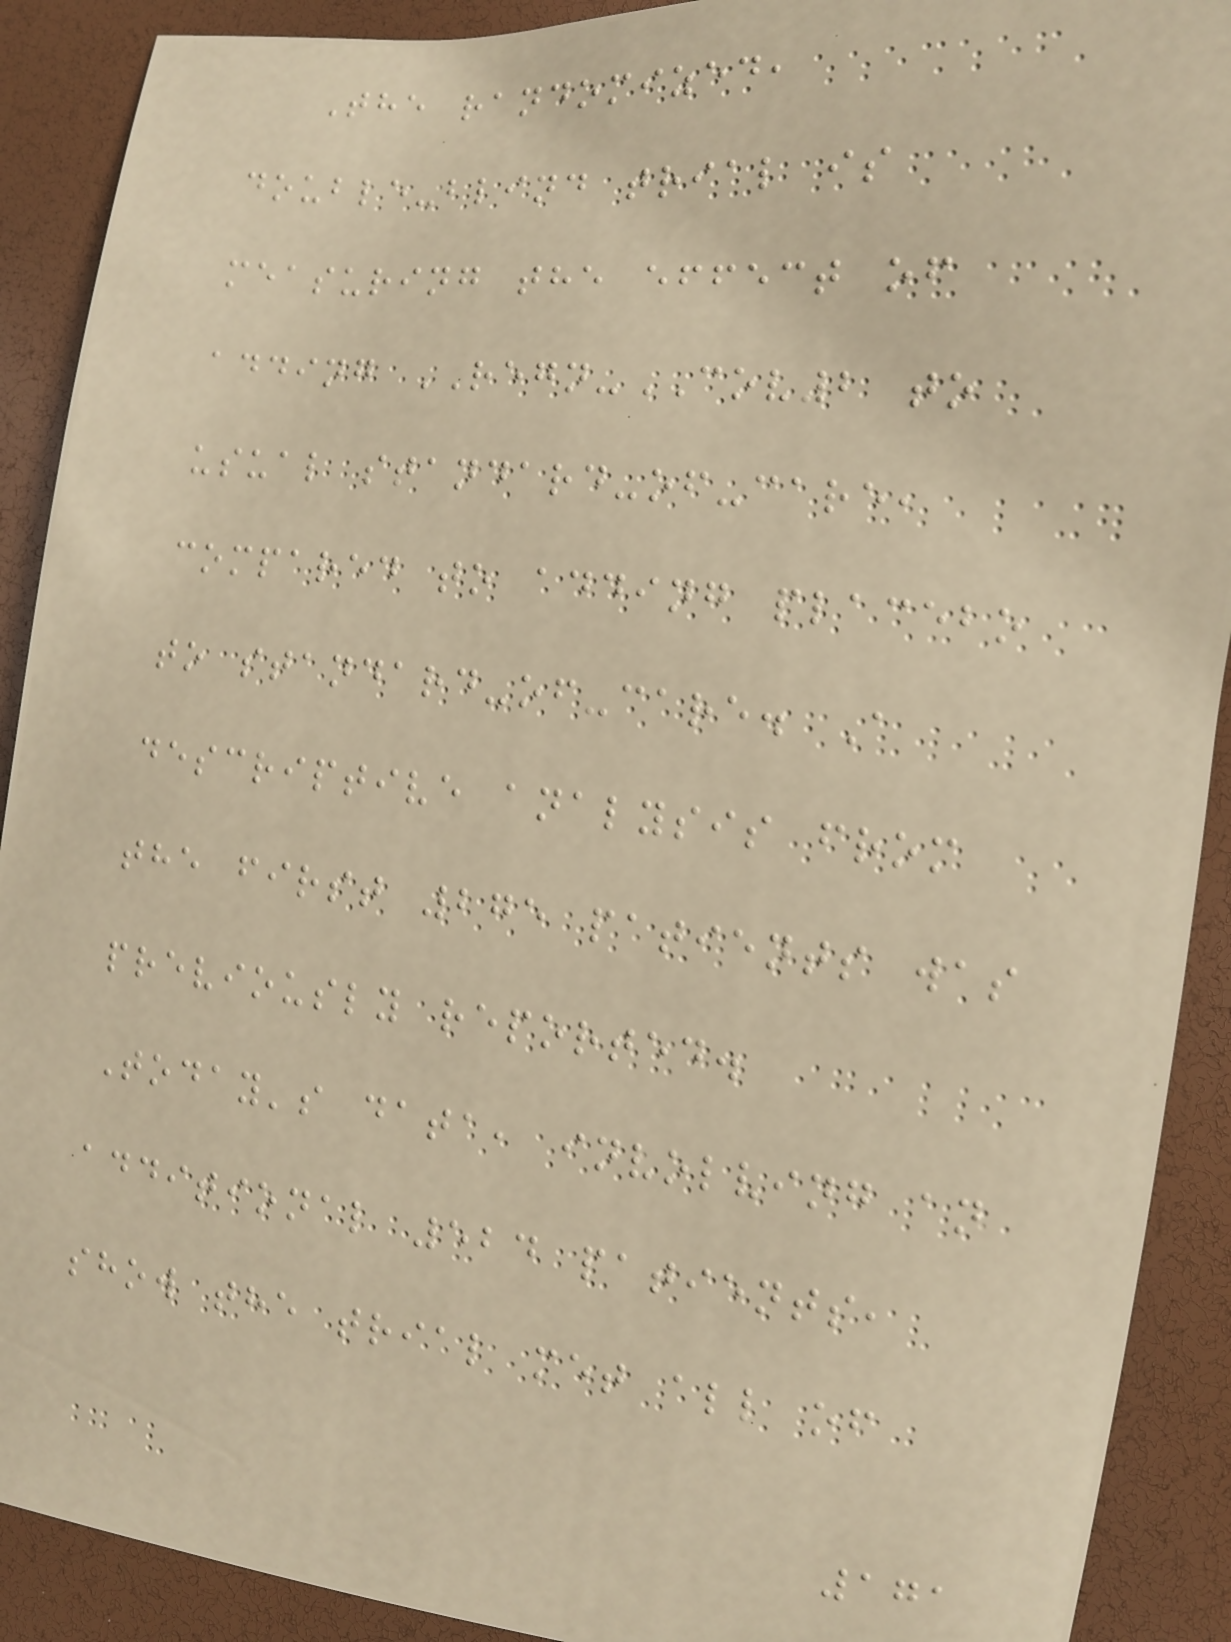The randomized,
double-blind trial is
measuring the effect of
adding REGN-COV2 to
usual standard-of-care,
compared to adding placebo
to standard-of-care. A
descriptive analysis from
the first 275 patients was
previously reported.
Today's data, involving an
additional 524 patients,
show the trial met all of
171
